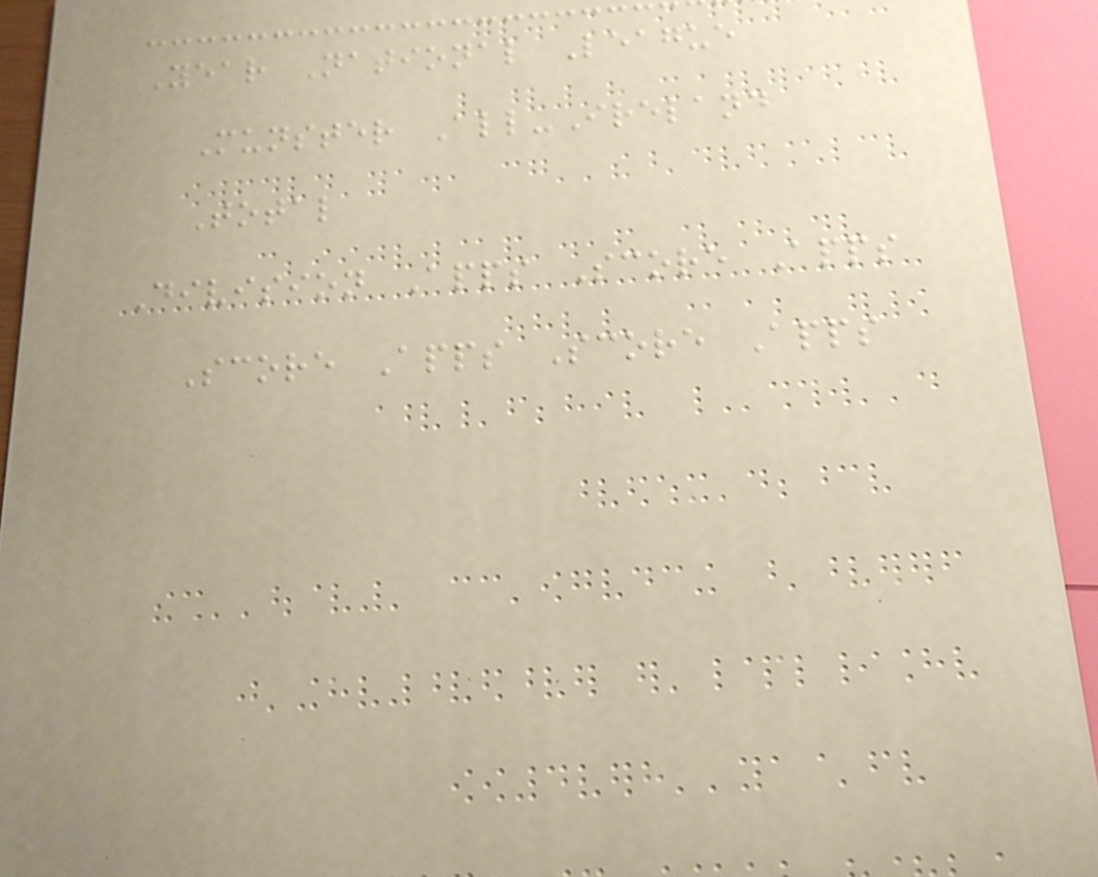Year National League
Munster All-Ireland
Total
Division Apps Score Apps
Score Apps Score Apps
